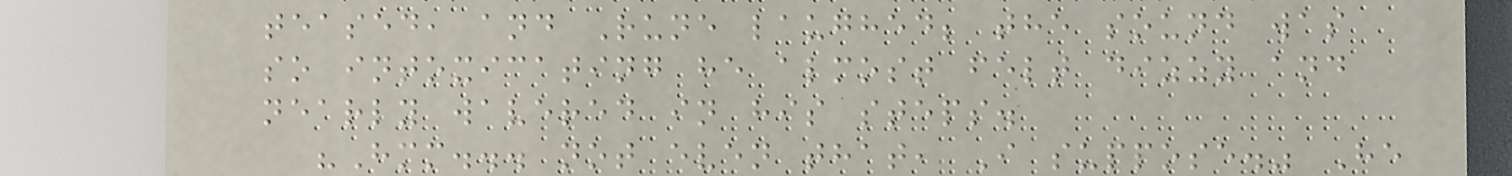teased, and Rune laughed; the sound was
so intoxicating he almost felt dizzy and
nearly wavered in his steps.
"Hmm... not even that, I suppose." He
